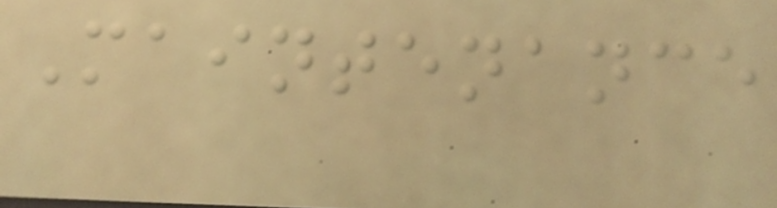Maintenance
